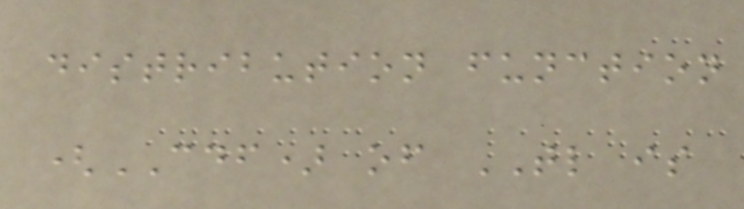distribution function
(CDF) of TL is
